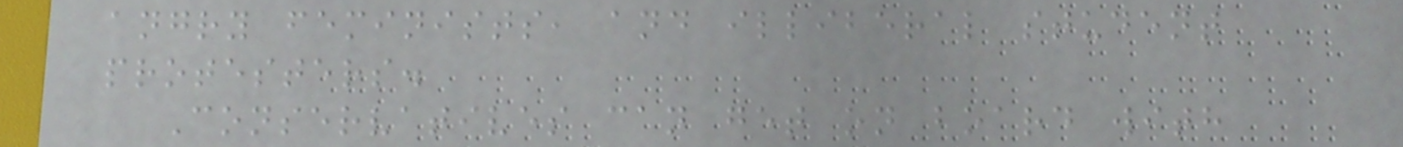angry feminists, and illiberal student
protesters.
Conservatives can get on board with
